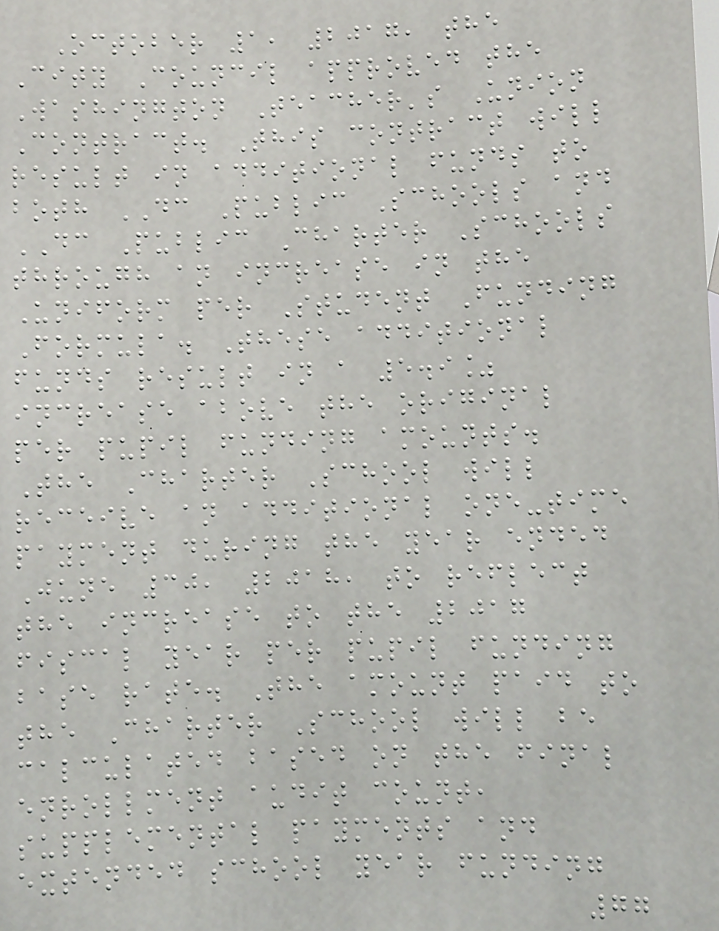October 1, 2017, the
City Council approved the
Washington Teacher's Union
Contract. This contract will
result in additional funds to
both DC Public Schools and
DC Public Charter Schools
through an increase in the
Uniform per Student Funding
Formula. These additional
funds result in a 5.9%
increase above the original
per pupil funding amounts.
The Charter School will
receive an additional one-time
payment during the year ended
June 30, 2018, to reflect
the increase to the 2017
fiscal year per pupil funding
base rate. The amount paid to
the Charter School will be
calculated based on the final
enrollment audit count,
supplemental payments and
extended school year funding
77
